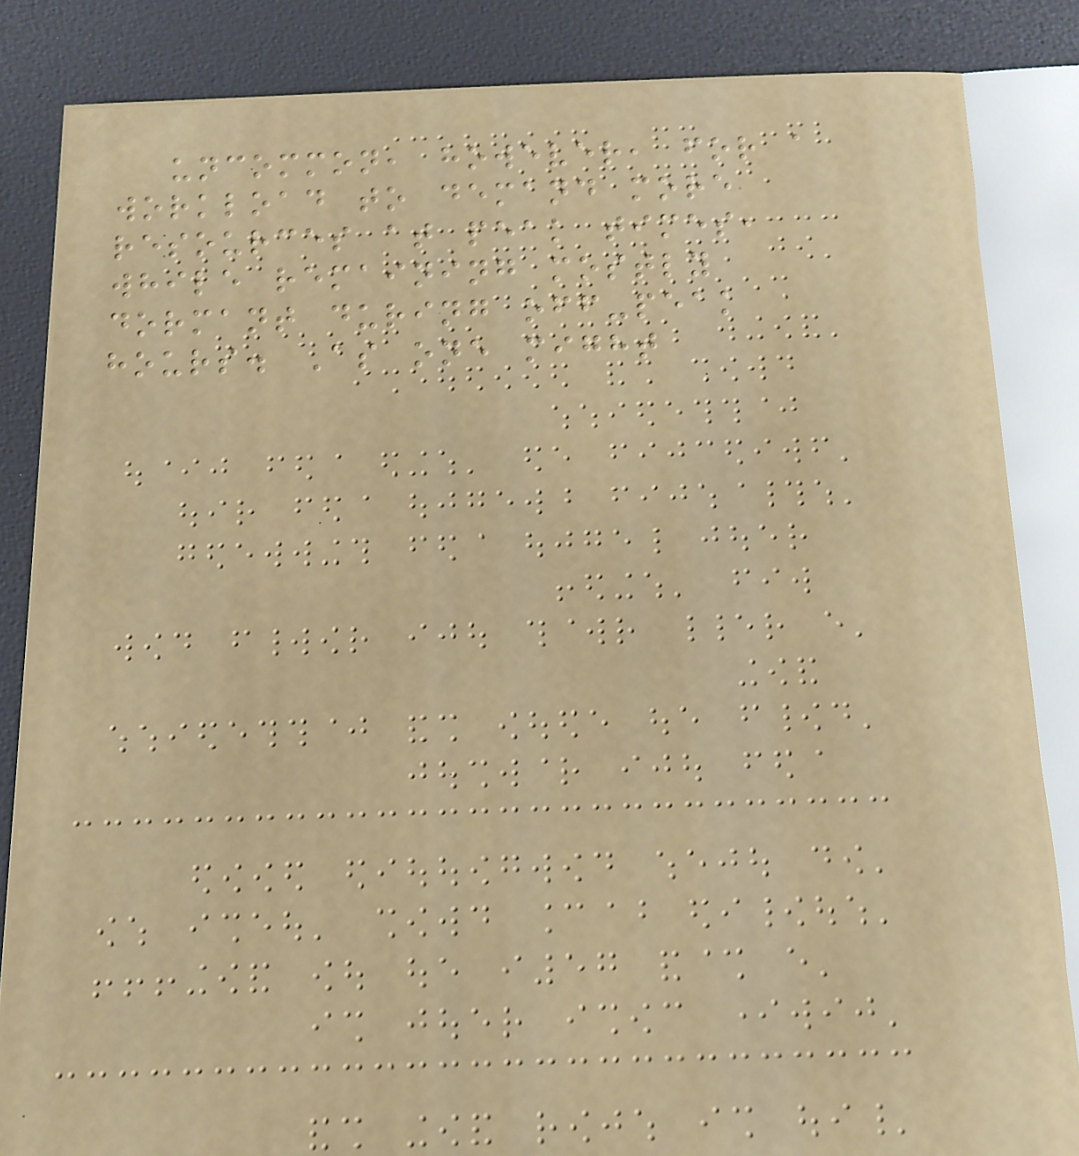uncommon, however, for a
workload to demand more
resources at peak times,
while remaining mostly
dormant during off-peak
hours. As one might
